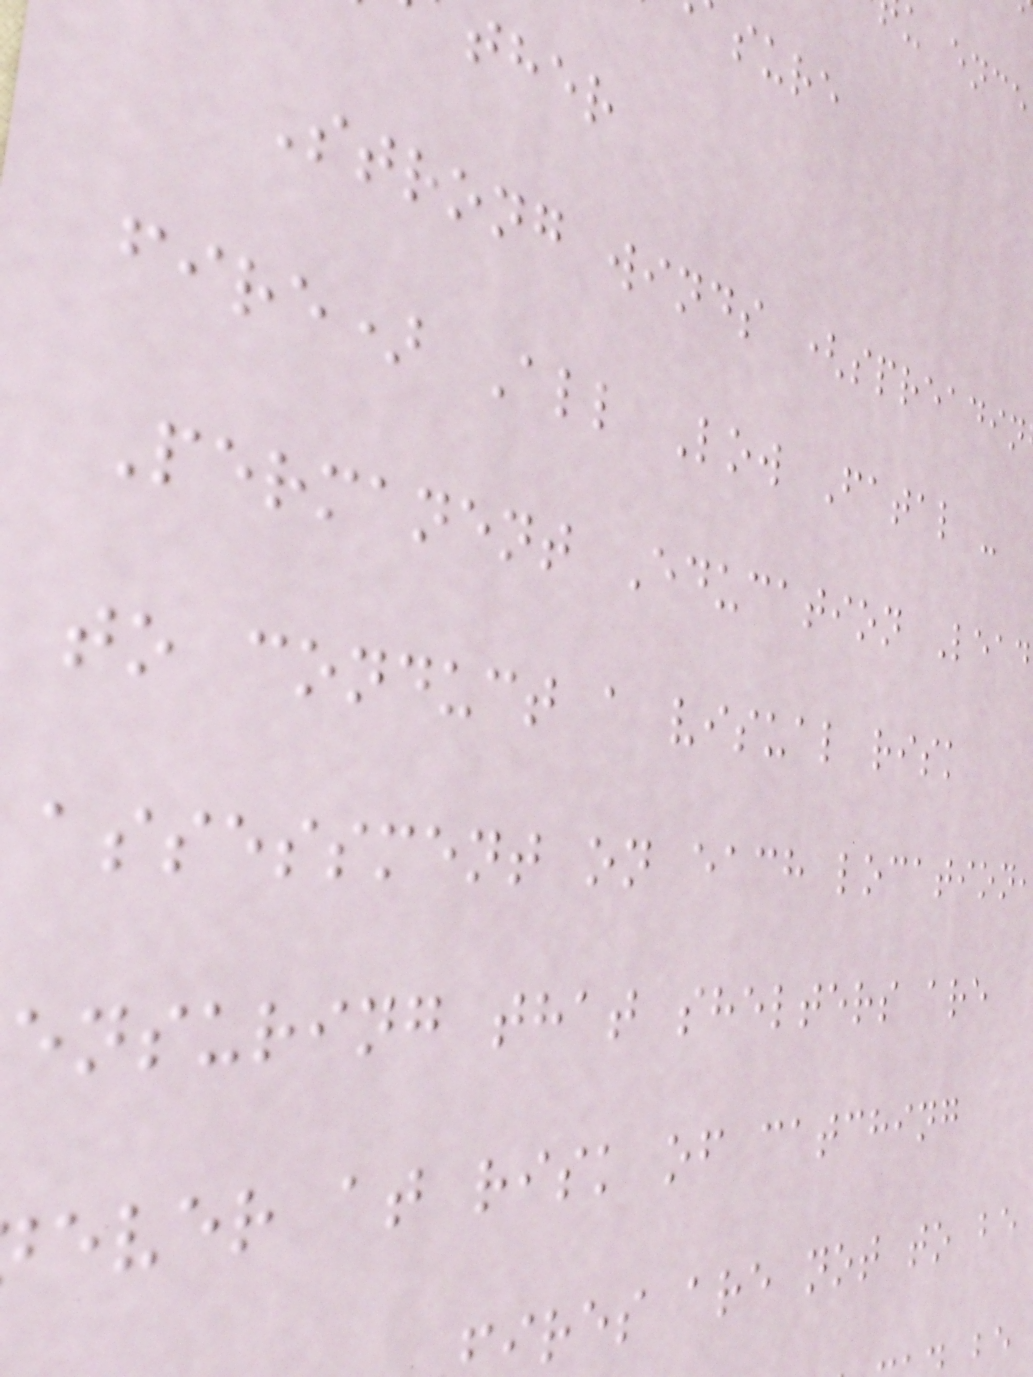ther
Strong winds (spreadin
fire) All Low Fatal -
Permanent Education Lead
to conduct a visual risk
assessment on each location
ensuring that shelters are
ever at risk of catching
ires are not to be
